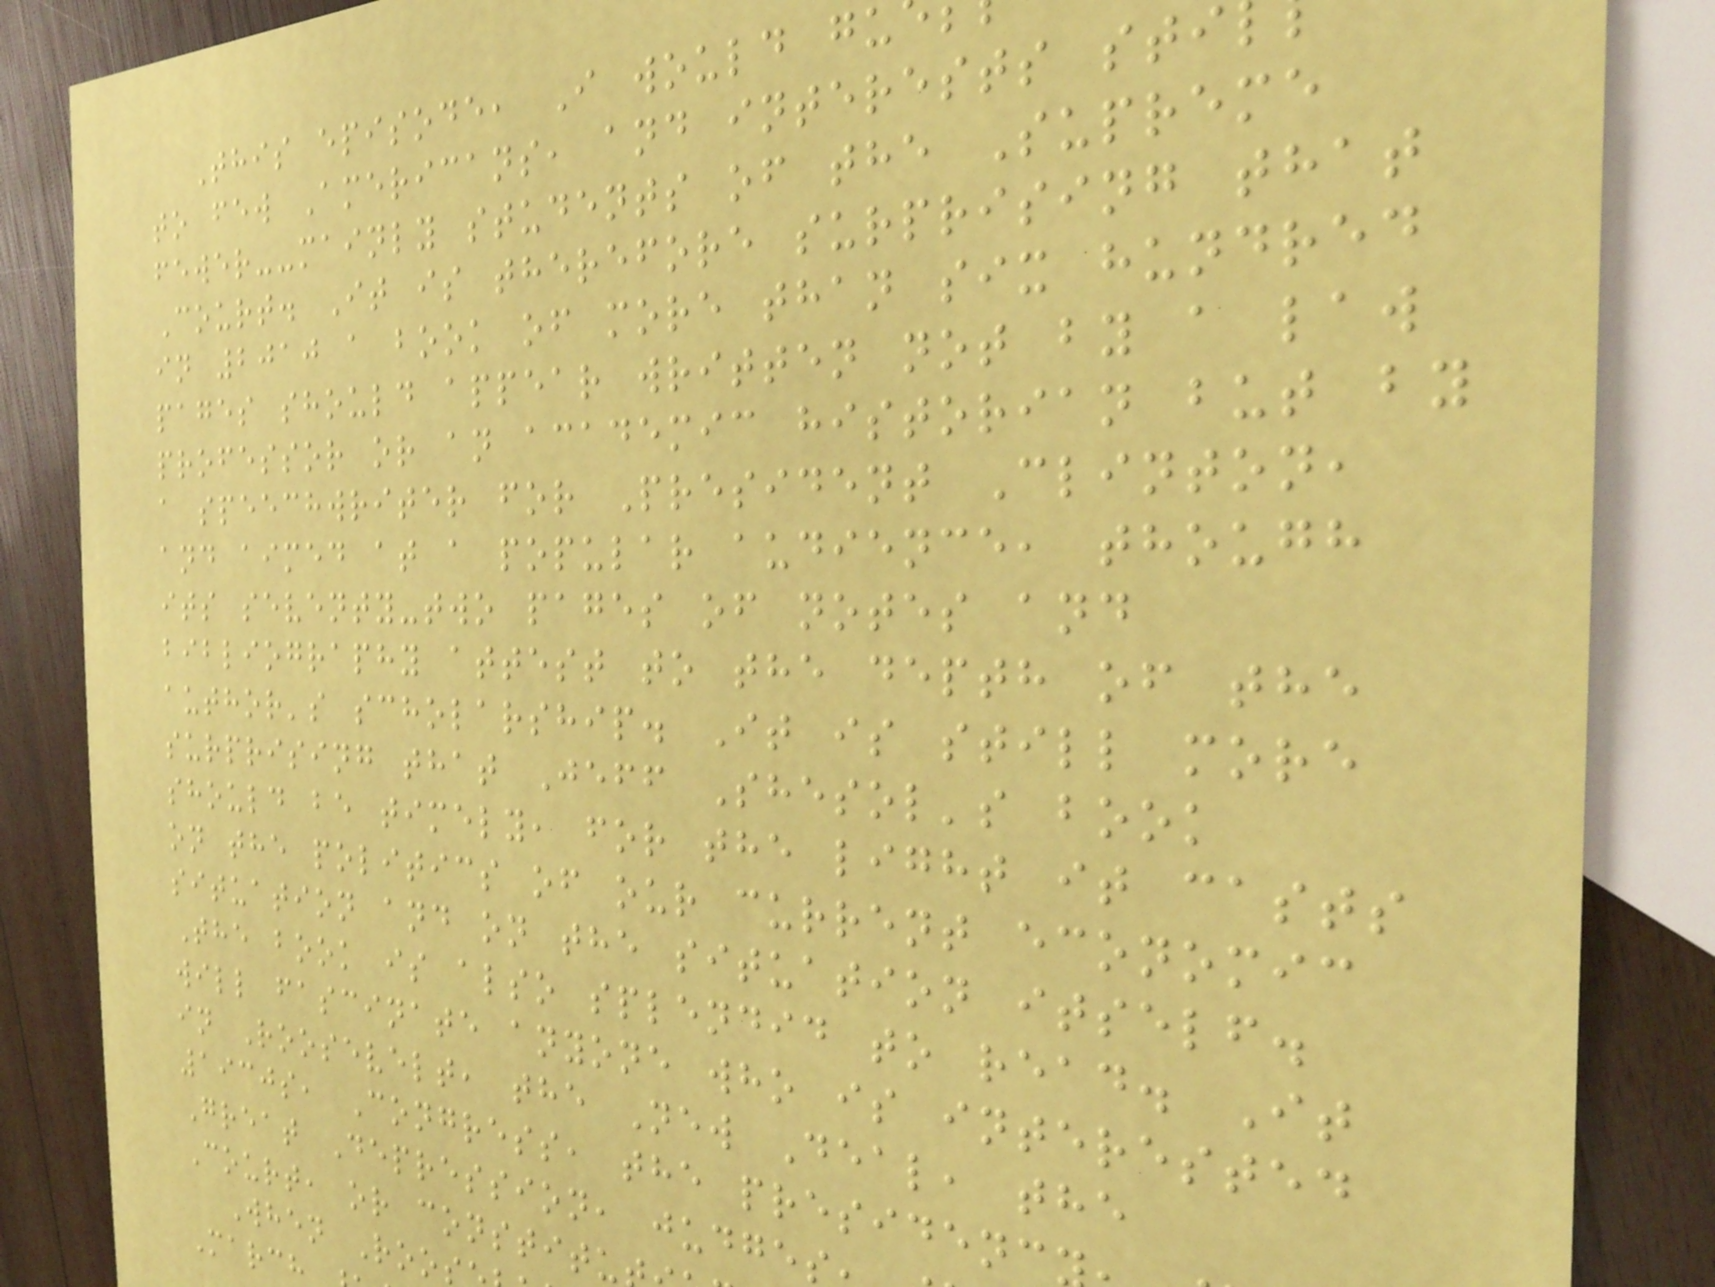This episode, I would gu
to few Americans, and interests sti
fewer--mainly students of the Supreme
Court. It is therefore surprising that
in 2010 a book of more than six hundred
pages should appear written not by a law
professor or an academic historian but by
a speechwriter for President Clinton,
and aimed at a popular audience, though
its seventy-two pages of notes and
bibliography attest to the depth of the
author's scholarship. It is still more
surprising that Jeff Shesol's book
should be timely, for the light it casts
on the politics of our current economic
situation and on the situation itself.
The book is also splendid to read. It
will fascinate anyone who is interested
in Roosevelt, the New Deal, the
1930s, Congress, the presidenc
Great Depression, judge
Court, or constitu
When Roo
